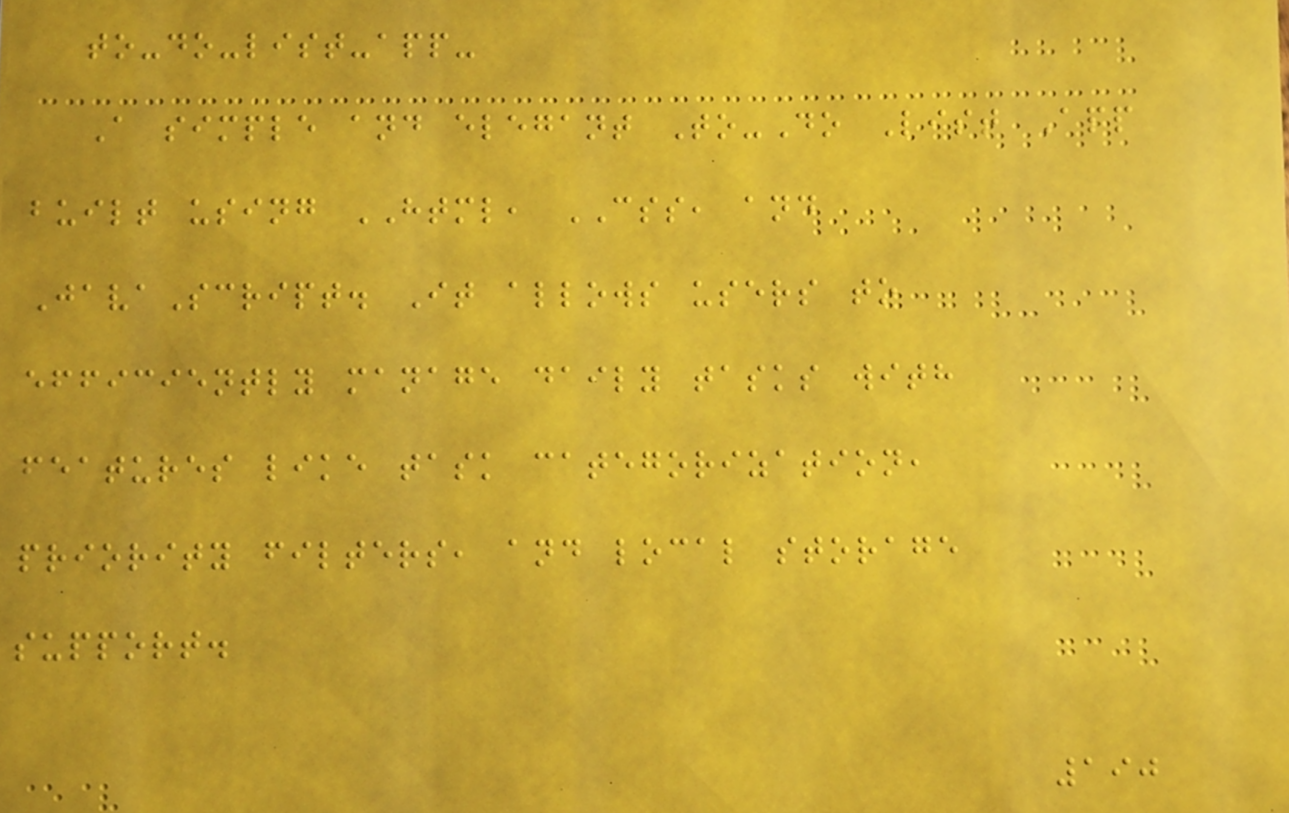to-do-list-app-
A simple and elegant To-Do List App
built using HTML, CSS, and
JavaScript. It allows users to
efficiently manage daily tasks with
features like task categorization,
priority filters, and local storage
support.
190
